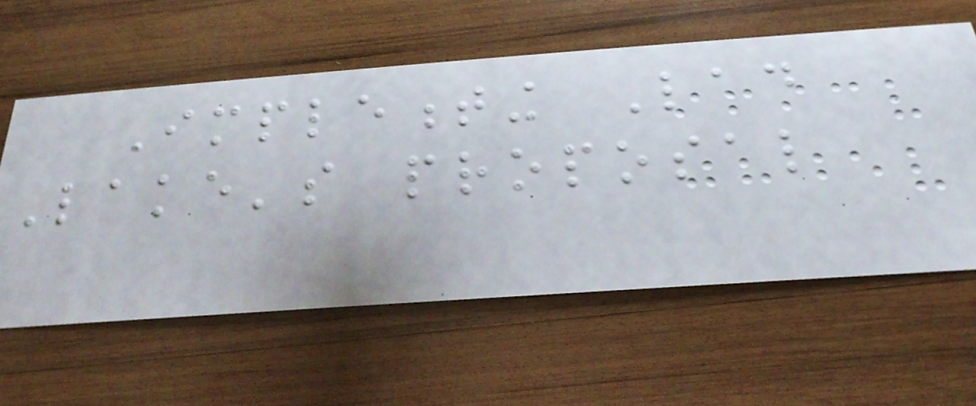Implementing Lad
Lake's proposal
